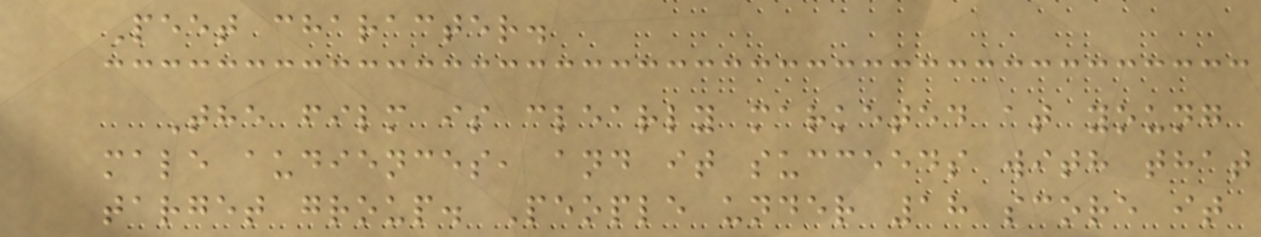Peet character.
The film is clearly marketed at young
male audiences, and it succeeds with that
target group. People under 18 score it
